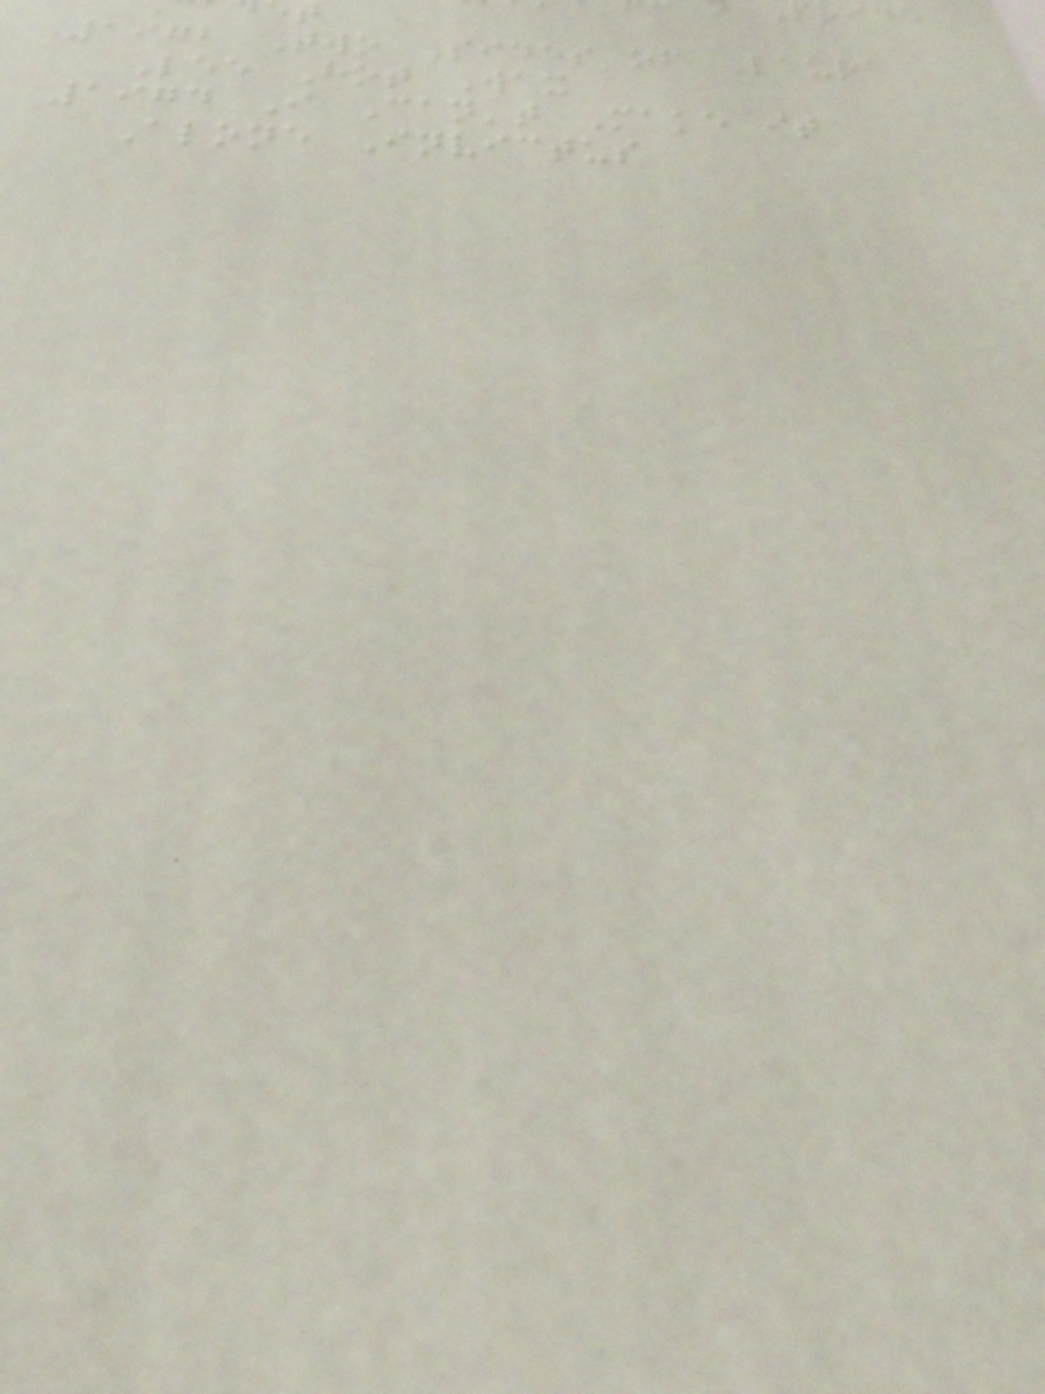1972 Two Sides of Laura
Lee Hot Wax
1974 I Can't Make it
Alone Invictus
